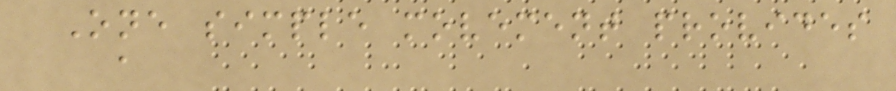One simple movement provides
a
